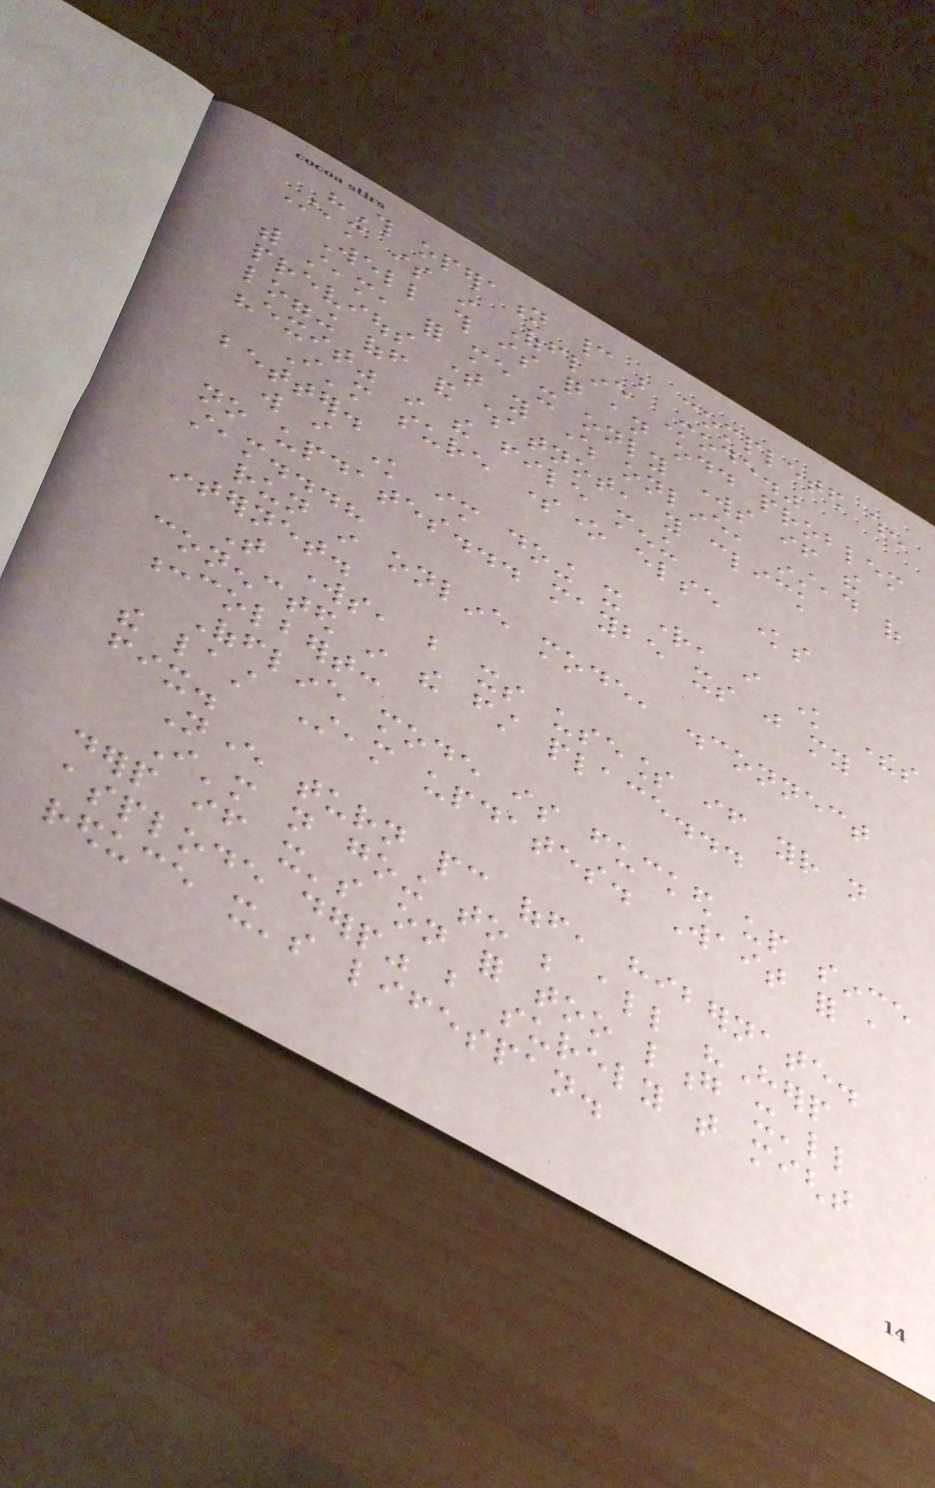"This operation cannot be completed when
Steam is in Offline Mode."
Well this is quite an odd problem
with steam, for me it only works if the
previous time you where online, instead of
logging off and whatnot, you click
"exit" in the file menu
I'm sure someone else knows
better.
will i know im doing it right, i know theres
no updates... maybe its just my
steam...?
run in online mode, disconnect
internet.
That works, but its useless if your not
conencted in the first place...
:colbert:
Offline mode is fucked up since
the last Steam updates. Wait for a
fix.
Never turn pc off, hibernate.
I'm not going to be all "Herp
derp if it's on for too long it'll
asplode derp" but surely that might
reduce it's lifespan.
